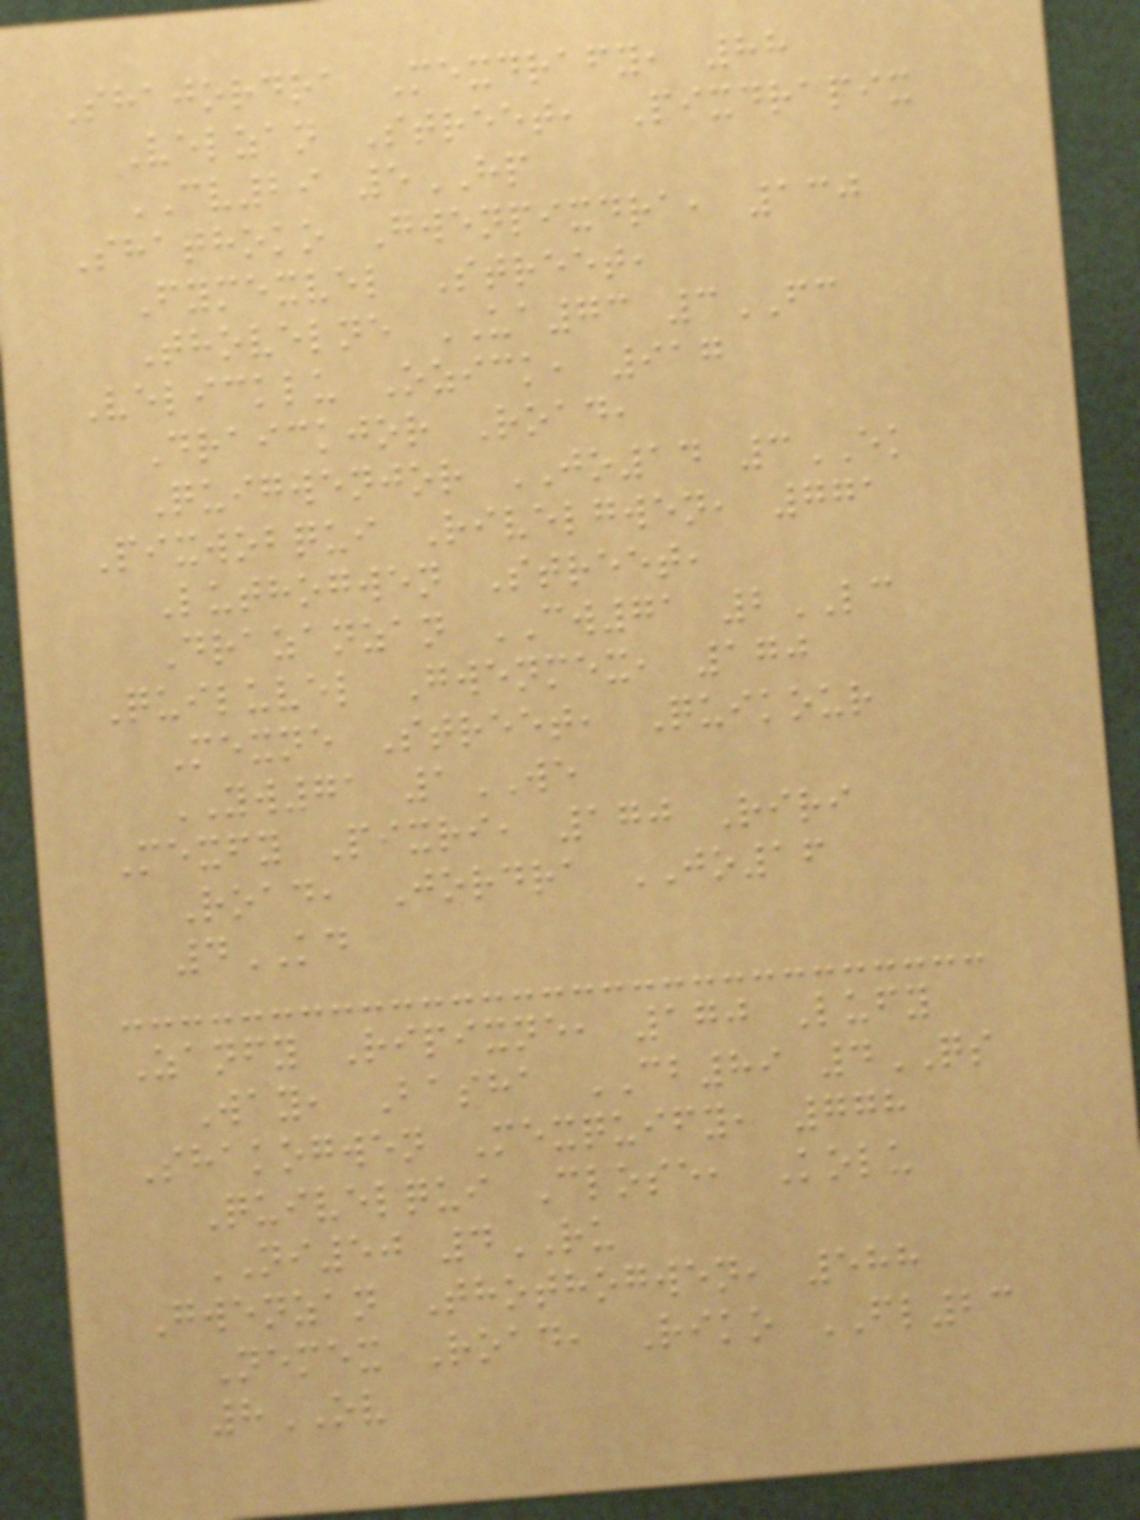Shajordra Mexdrafy, 88
Velzan Street, Pixdrapix
CV29 5HP
Shathoko Gwenpixdra, 130
Fymexvel Street,
Thovelne UA73 3FC
Velicklu Ozick, 917
Draickjor Road,
Quigwenjor JO14 3EK
Pixwobqui Rivelgwen, 771
Luthogwen Street,
Drazanzan CW71 2LC
Quiluvel Gwenmex, 170
Mexne Street, Quikour
YW71 1WE
Mexfy Pixri, 170 Riri
Road, Jordra JO16
4KD
Zanfy Ripixne, 170 Lufy
Way, Basha CB89 4QS
Shakogwen Mexquify, 778
Quivelqui Close, Kolu
NI50 4RU
Gwenzan Thothogwen, 588
Nemex Road, Riko FL23
8OV
